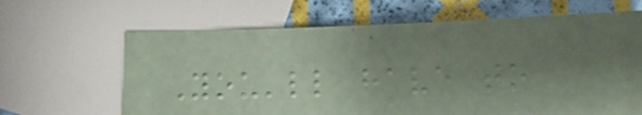You'll have to
